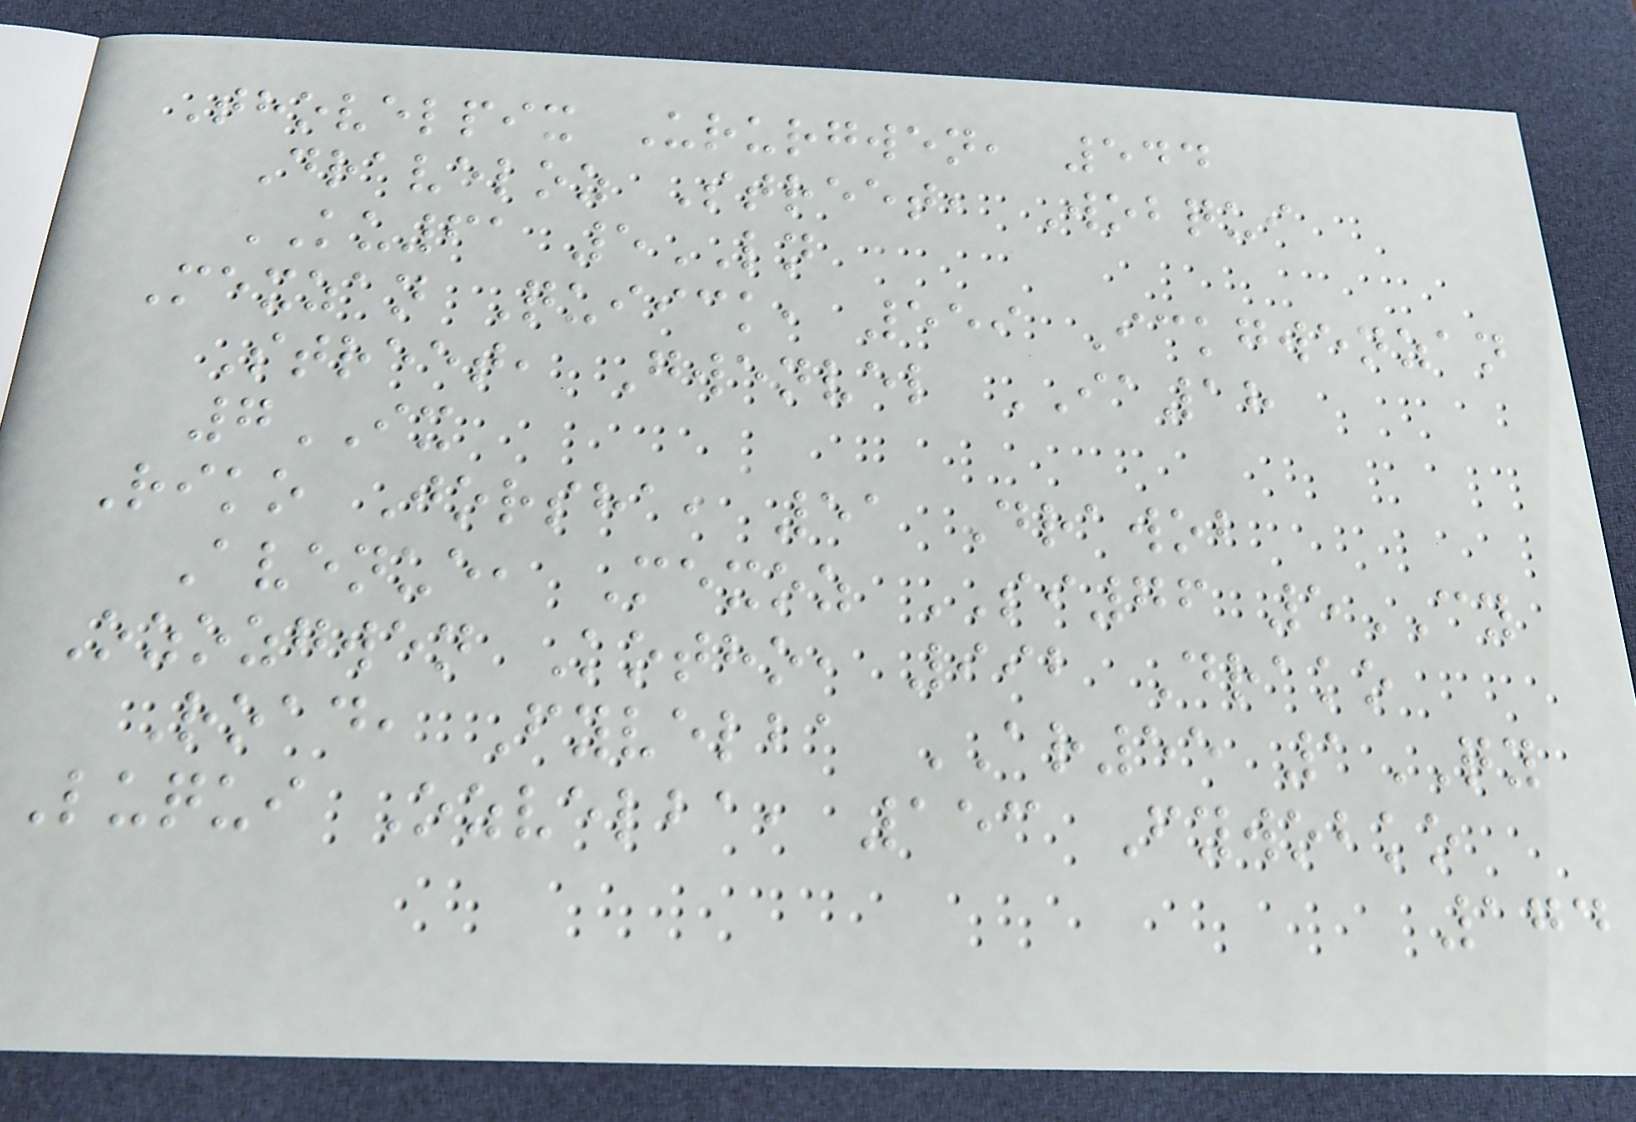Thovelpix Ururgwen, 544
Draveloz Street, Wobqui
KU61 5LN
Mexzan Quiick, 559 Ickgwenzan
Street, Gwenvel IA18
7IX
Riko Jorsha, 51 Drawob
Avenue, Mexoz SI76 5CY
Ozozgwen Kotho, 992 Drako
Road, Fyvelba AR55 1QY
Luqui Ozvelba, 153 Fywobko
174
